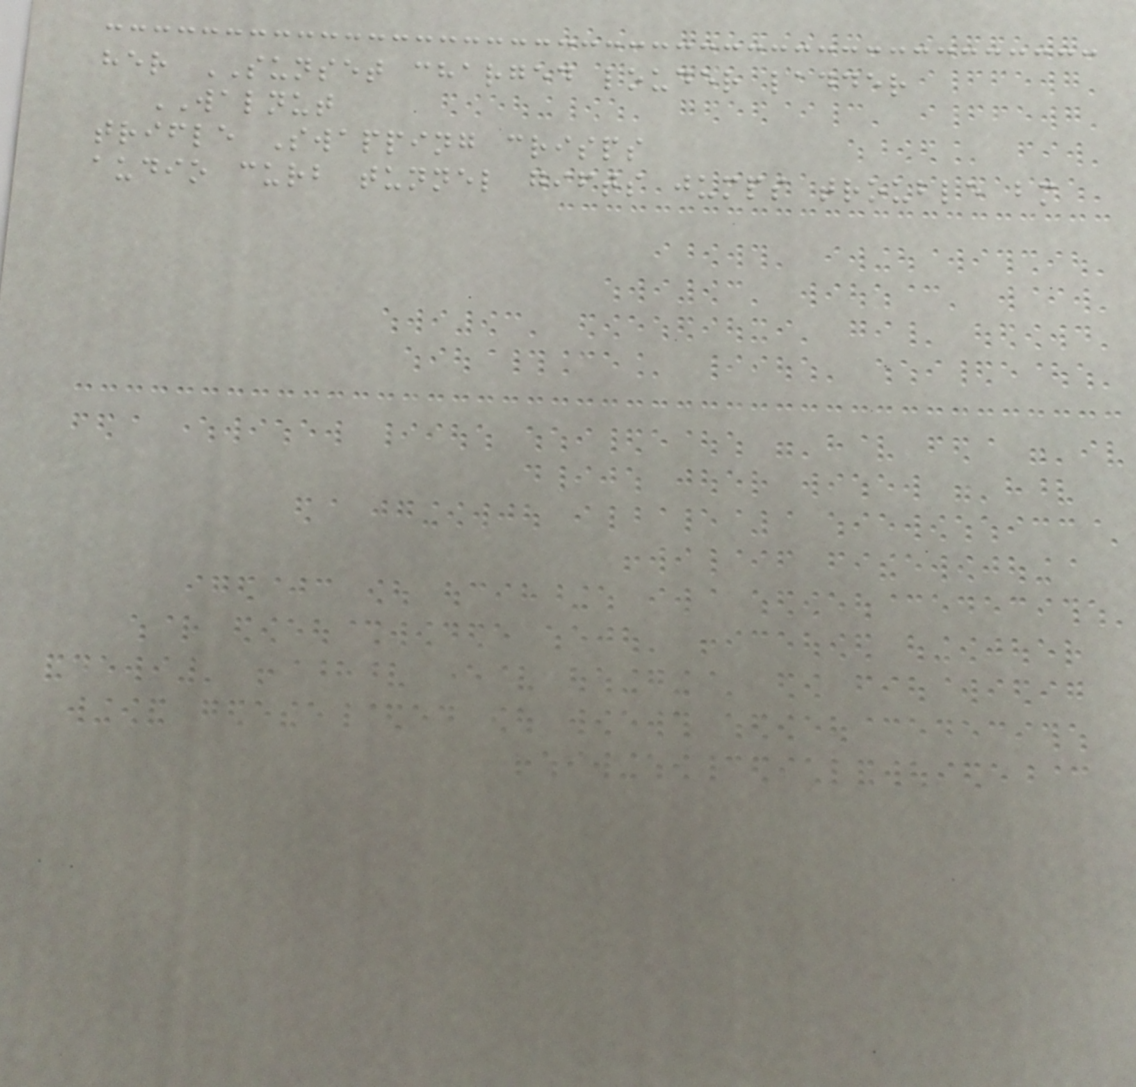her SUNSET charged louder ladder
WALNUT
trifle Swapping crisps
audio curb tunnel gifts jumps trouble bm
